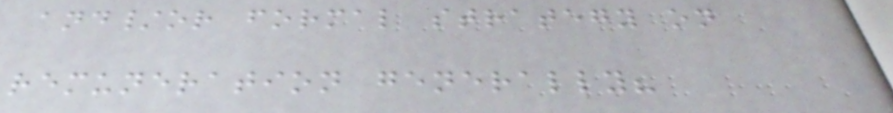and/or formal strategy on
remuneration generally?
